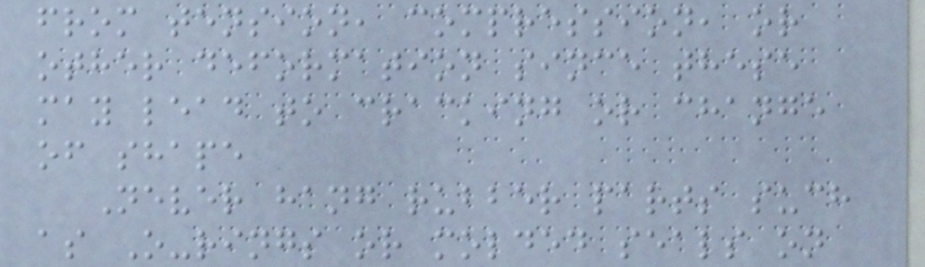from tension, compression, or
other deformation since these
may lead to cracking or change
of shape
Never hang rubber parts such
as O-rings or molded seals on
